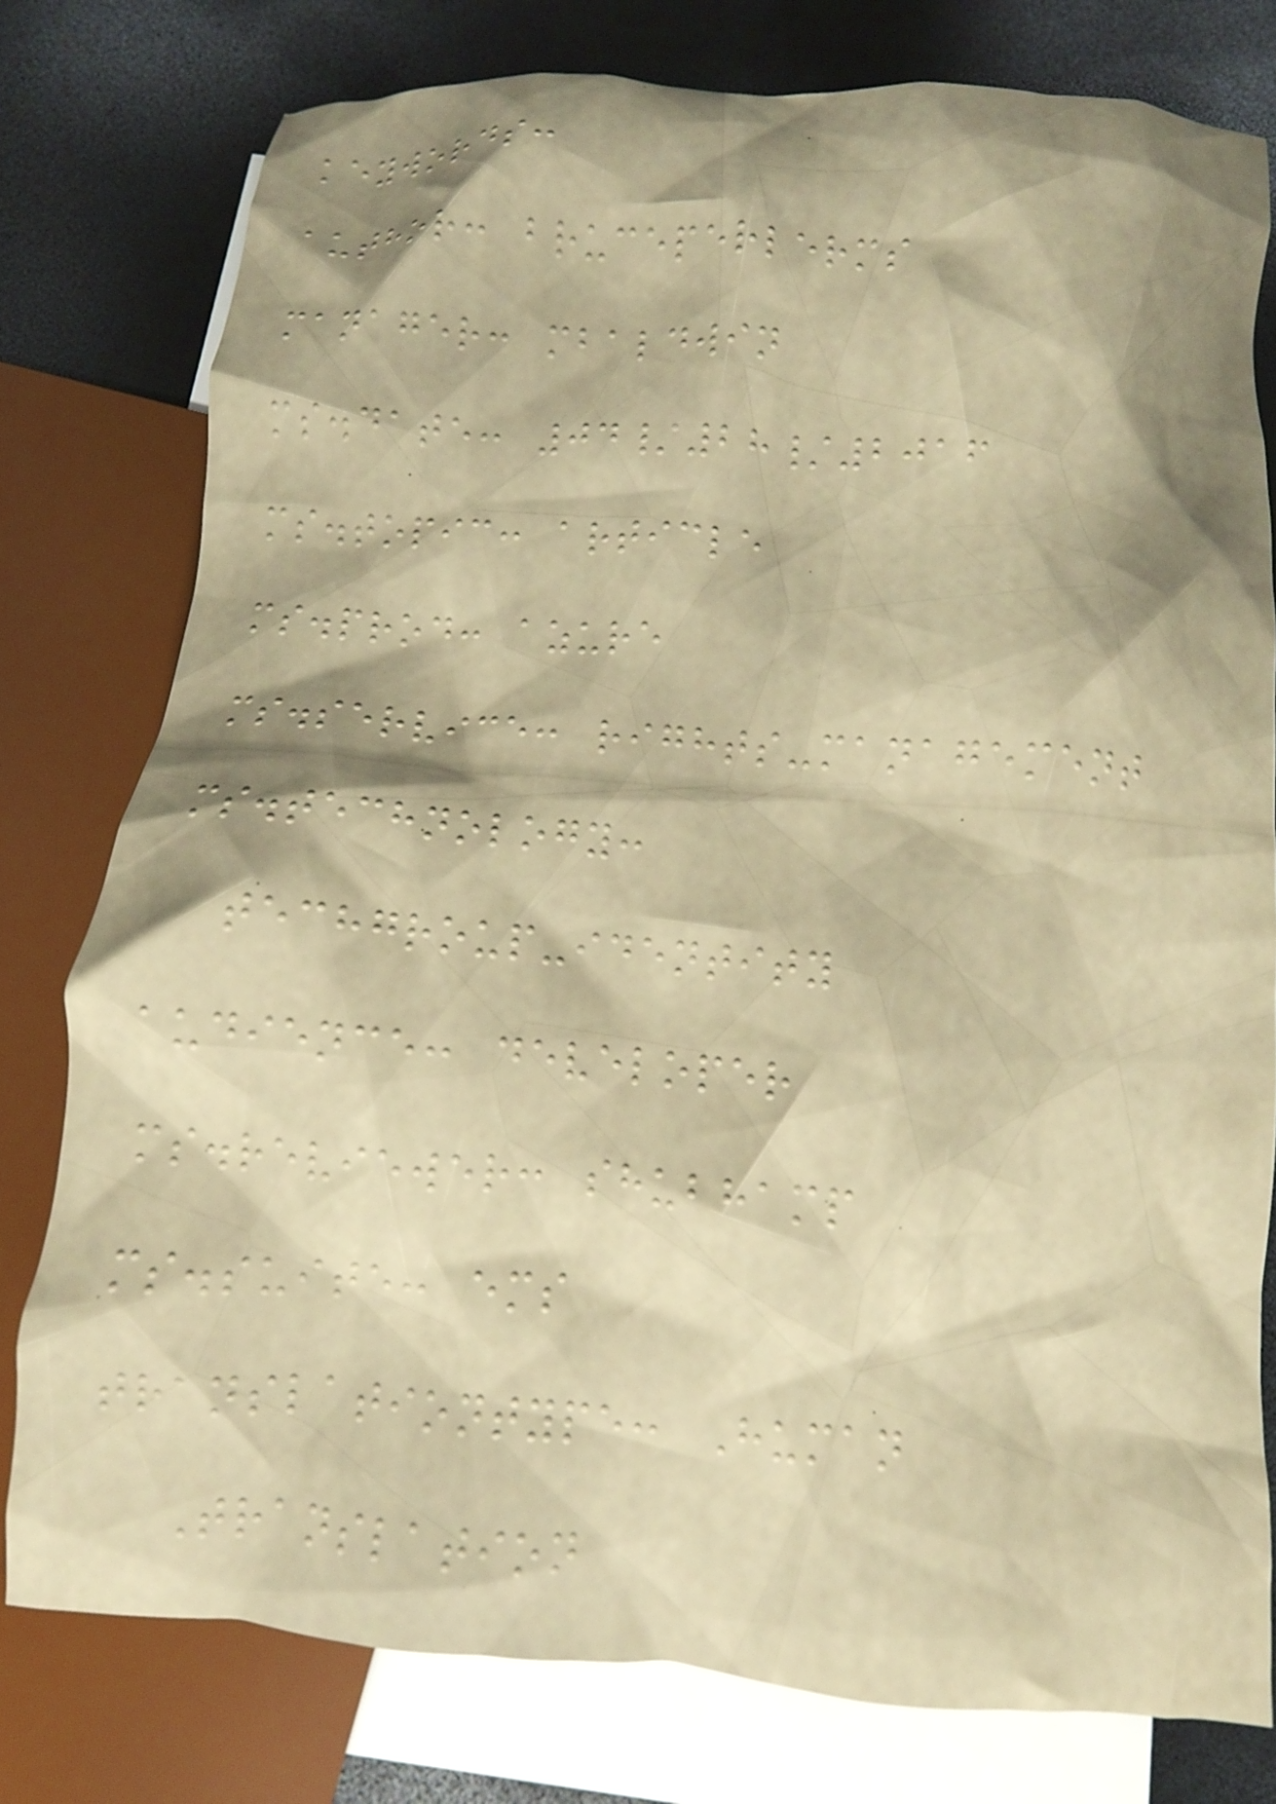keywords:
author: bruceperlerms
manager: mbaldwin
ms.date: 04/28/2016
ms.topic: article
ms.prod: azure
ms.service: rights-management
ms.technology:
techgroup-identity
audience: developer
ms.reviewer: shubhamp
ms.suite: ems
translationtype: Human
Translation
